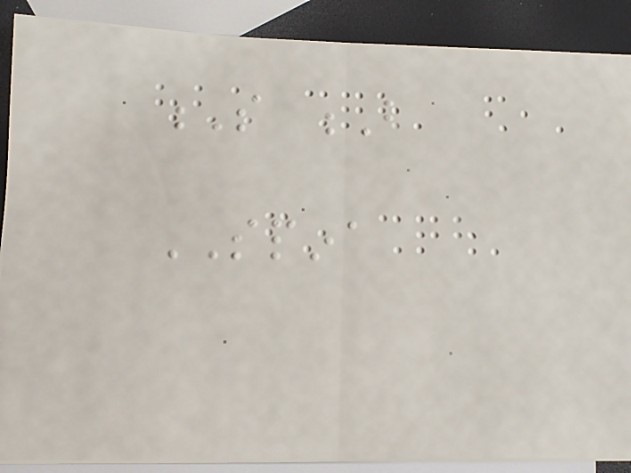S B
SPINA
